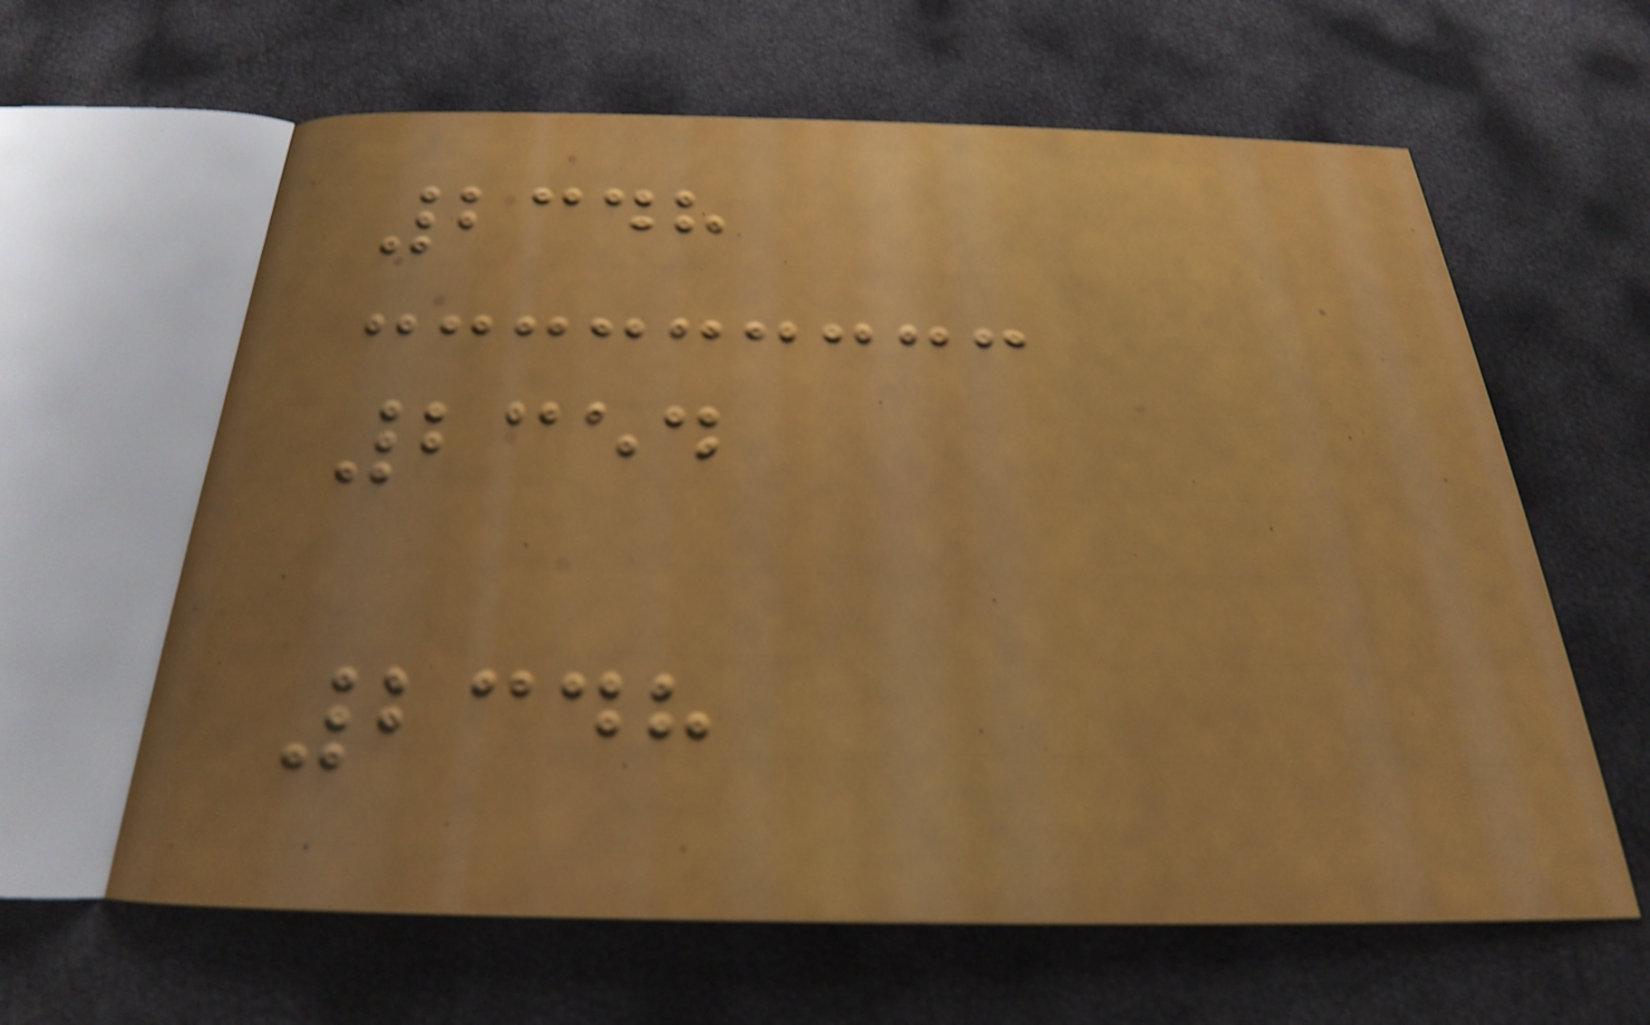2348
2354
2348
